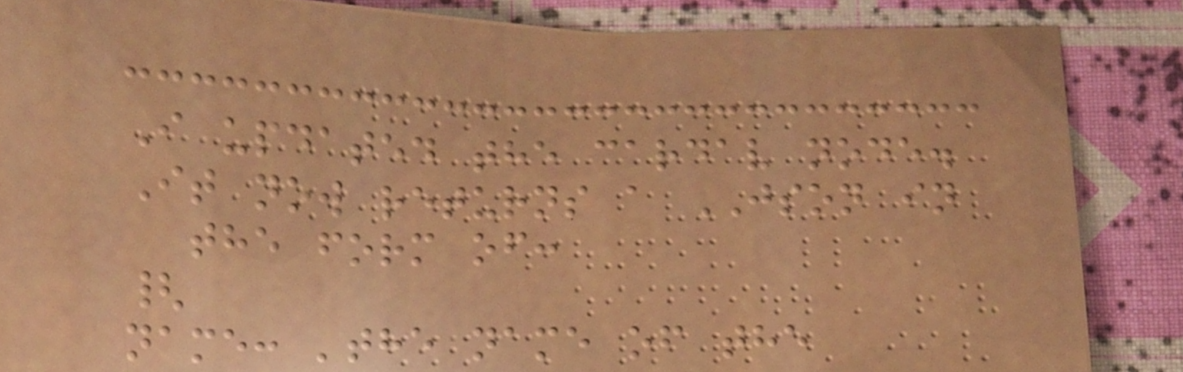I updated the cardav node.
It now returns a JSON in
the form of:
{
name: 'the name of the
